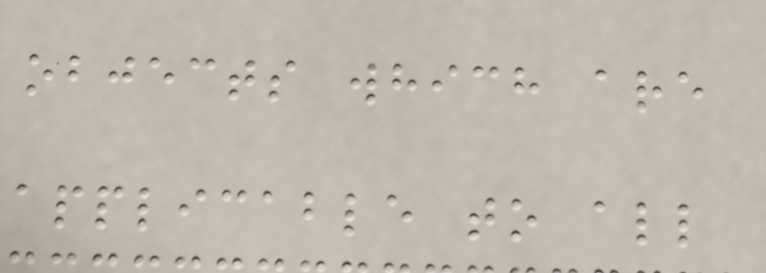objects which are
applicable to all
